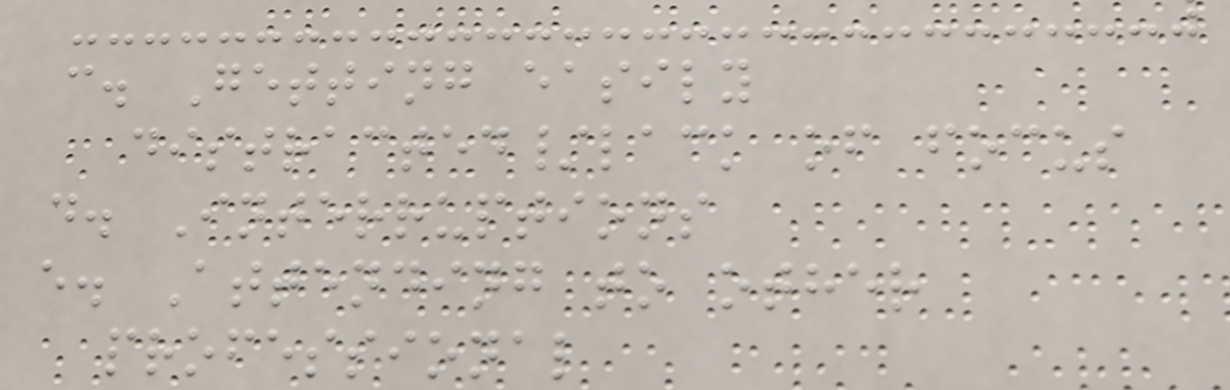c. Getting easily
distracted/lack of focus
d. Interruptions
e. Attending to other
professional
